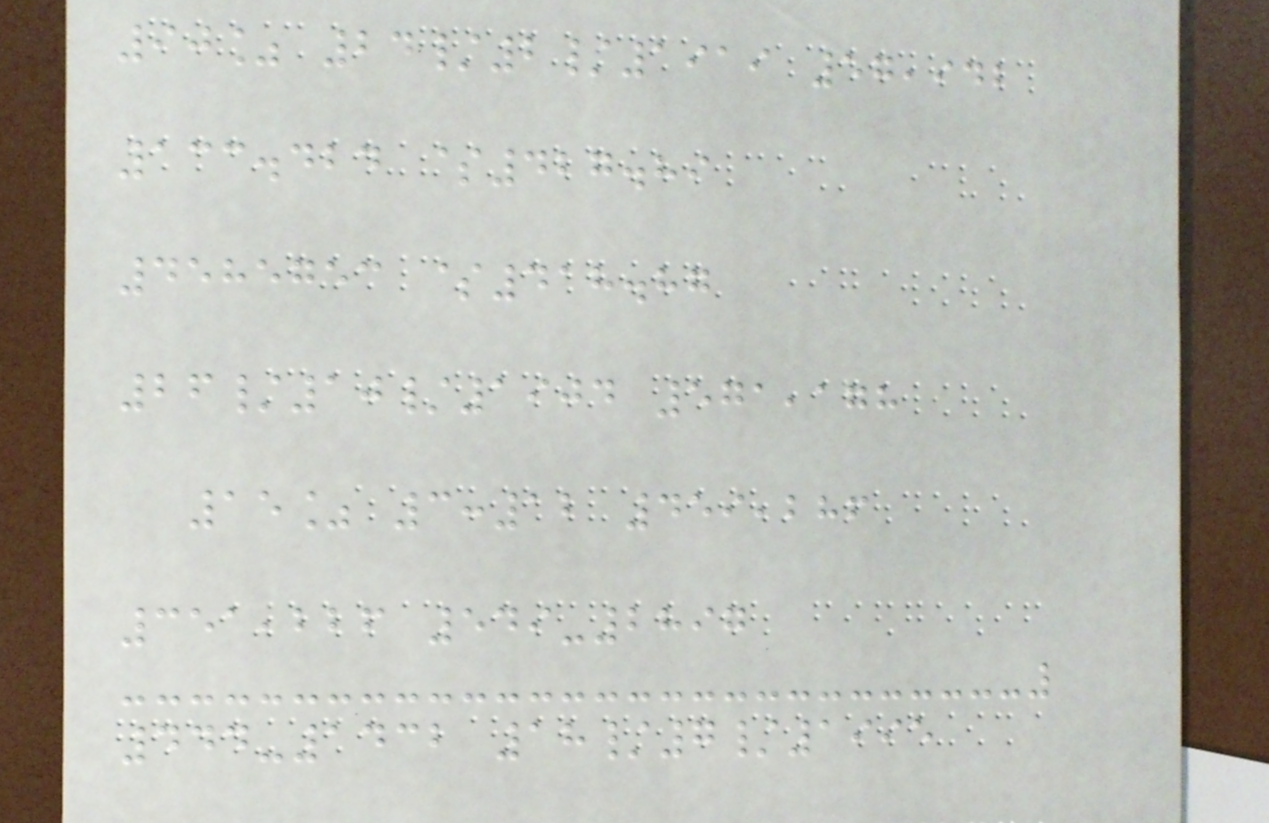90% 24/2/1919 57,942
133.424 $427.89
4585753 $418.87
26/10/1904 571,178
15% 3:12 459,286
351,226 549-2897
444-1432 18/7/1995
